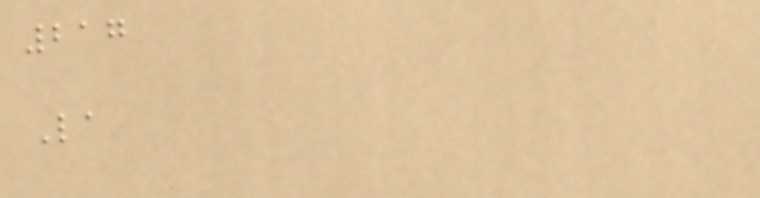217
La
